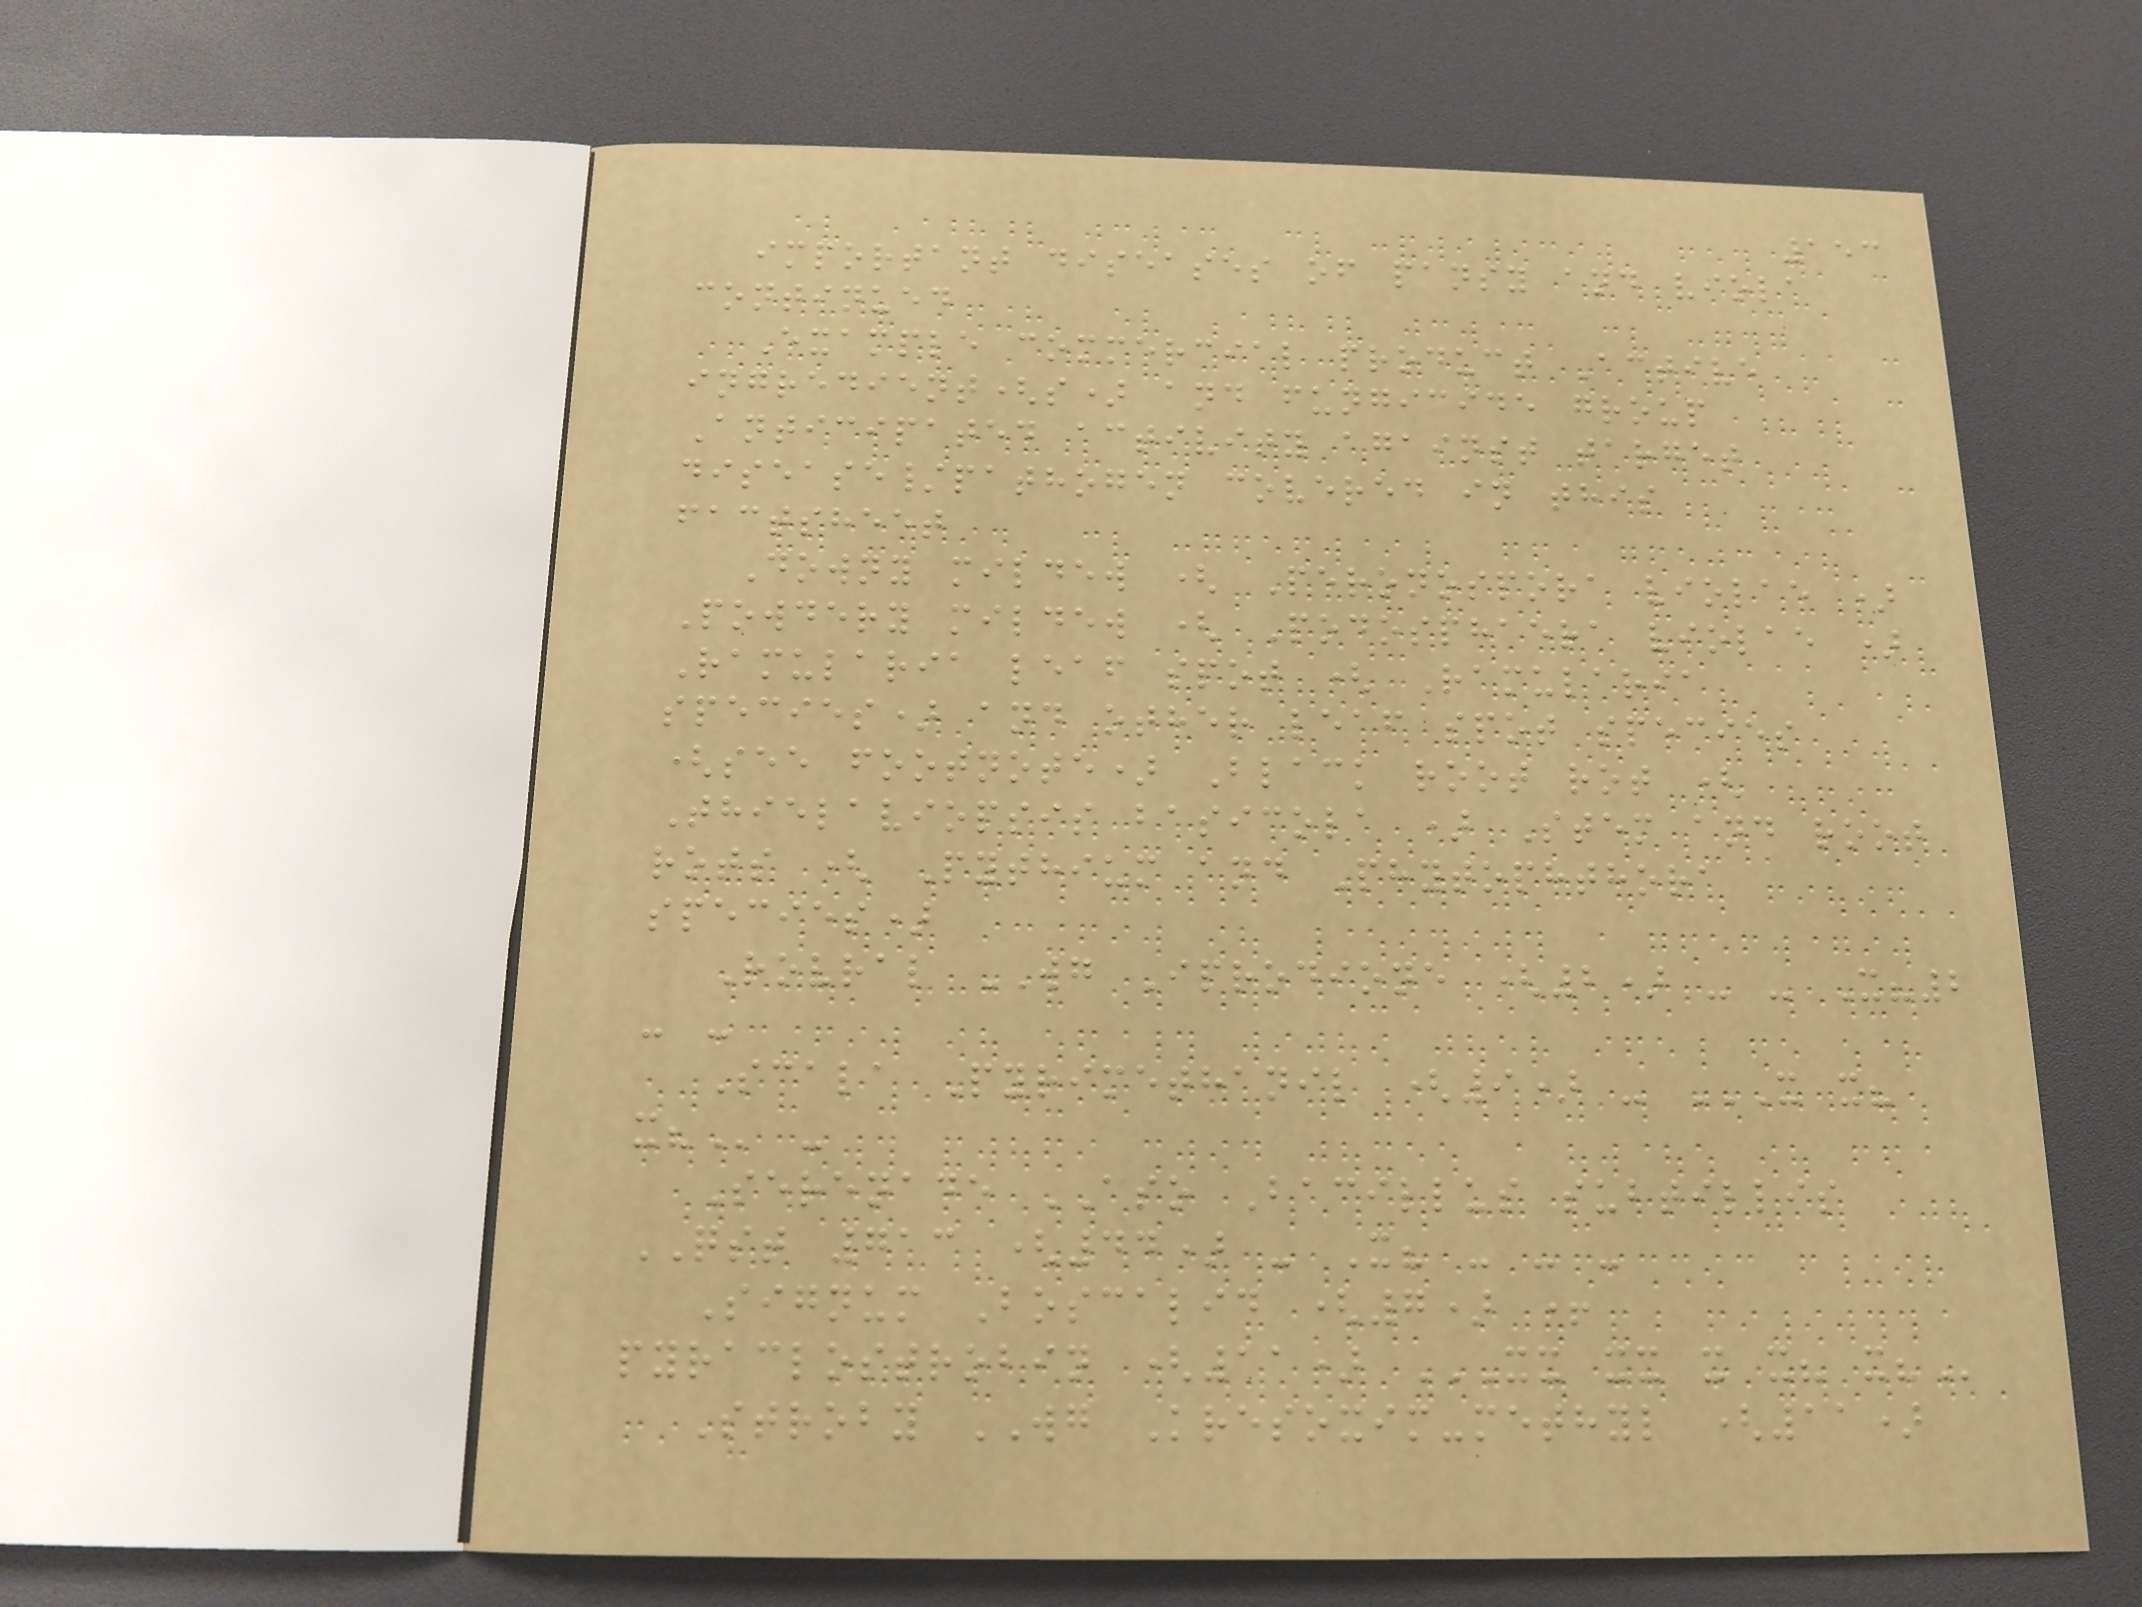153
important diseases of pansy and viola
continued
Example commercial product Active
ingredient(s) and fungicide group
Anticipated activity against target
disease/pathogen covered in this
factsheet
Downy mildew ( Peronospora violae )
Powdery mildew ( Podosphaera violae )
Ramularia leaf spot ( Ramularia
species) and other leaf spot species
(see footnote) Black root rot (
Thielaviopsis basicola ) Stem and root
rots ( Pythium and Phytophthora
species)
Rovral WG Iprodione (2) - - X?2
- -
Scala Pyrimethanil (9) - X X?
X? -
Serenade ASO Bacillus subtillis
QST 713 (44) - X? - - -
Signum Boscalid (7) +
pyraclostrobin (11) XX XX X X? X?
Stroby WG Kresoxim-methyl (11)
